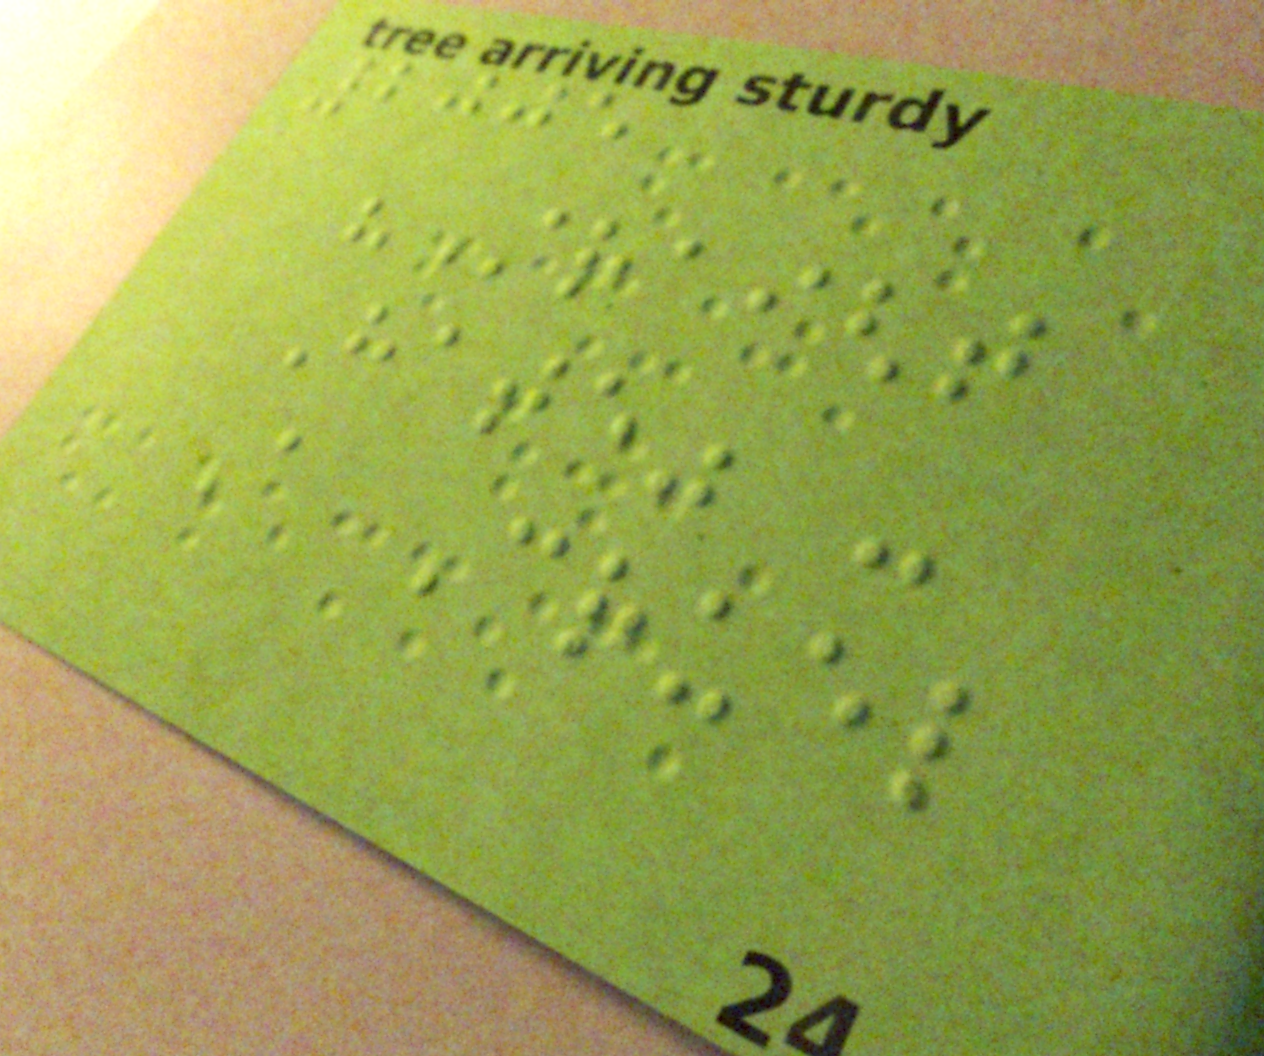2005
"Straight
Hate" -
A Cruel
